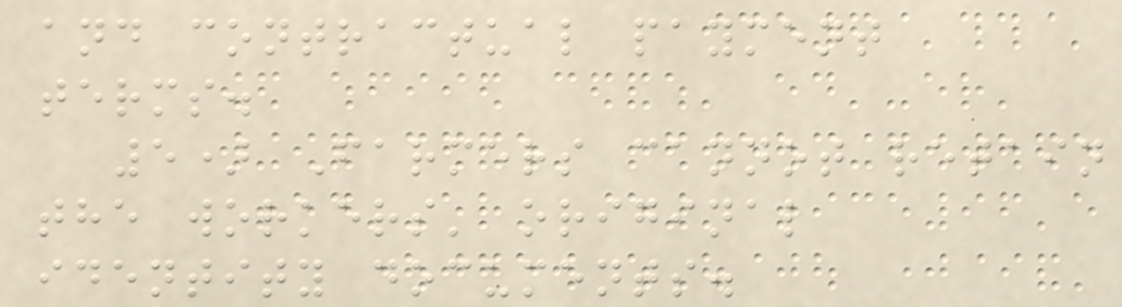and contractual payment
terms.
5) Farmers cannot retain
the workers' original
identity documents.
